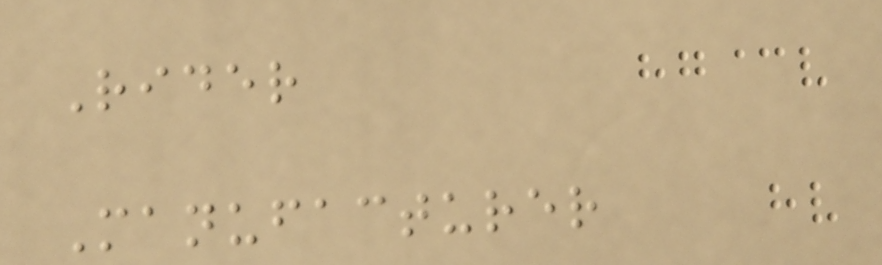Rider
Manufacturer
